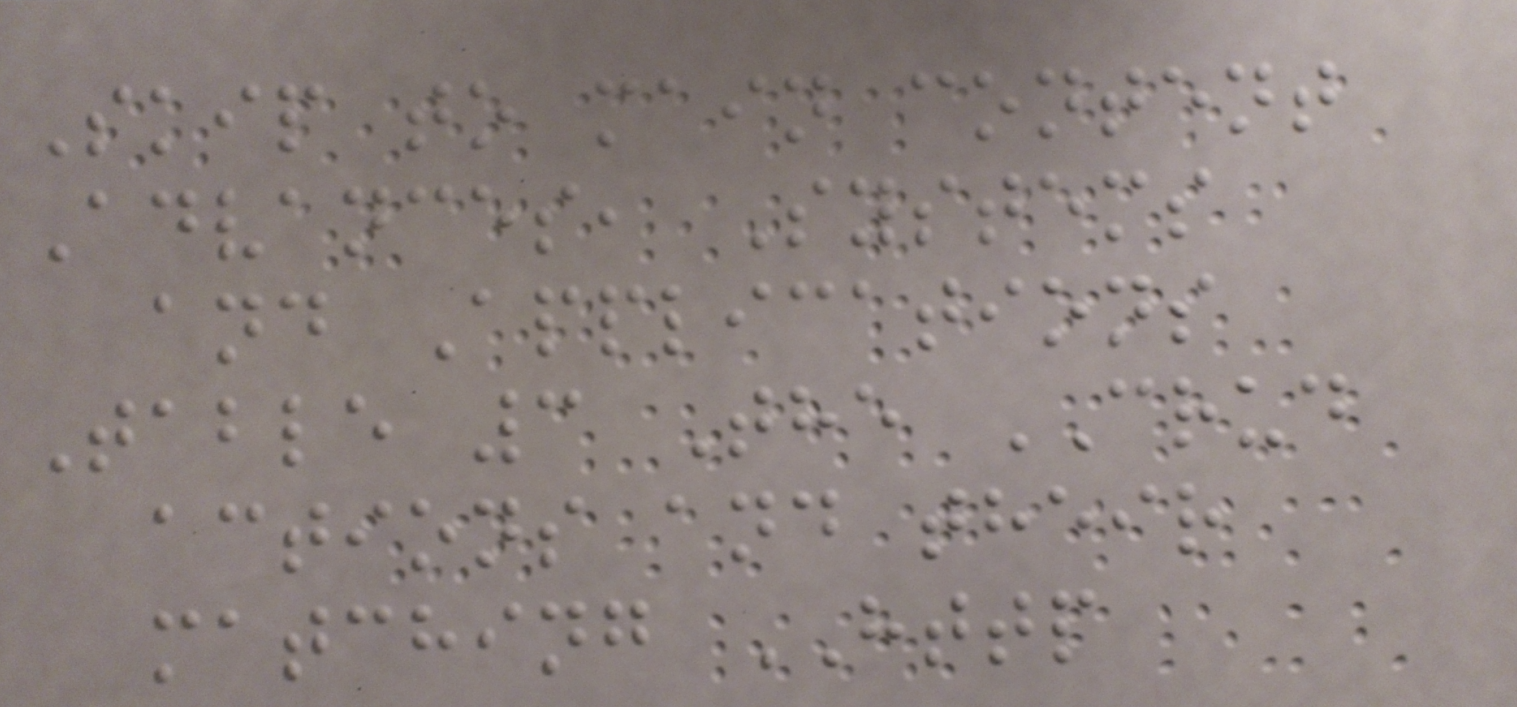Skip to main content
Advances, Systems
and Applications
Table 3 The CRUD
actions and their
matching HTTP
